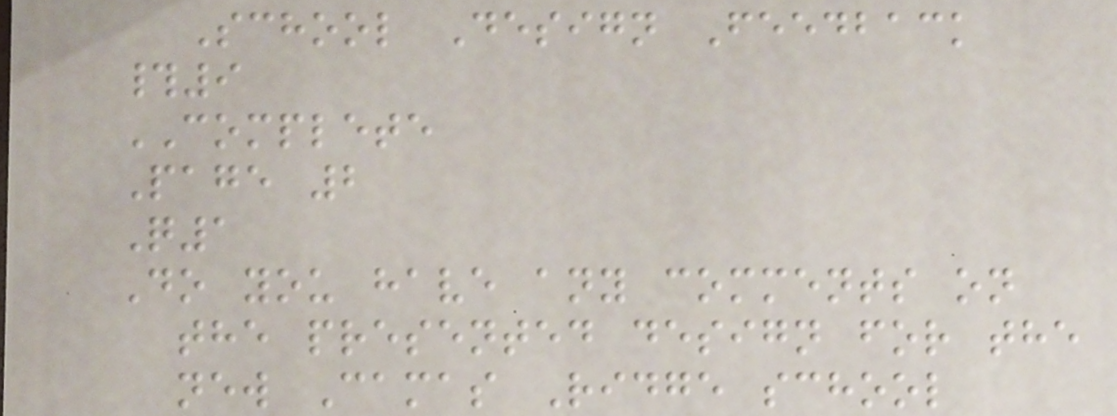School Design Feedback
#9
COMPLETE
Page 2
Q1
Do you have any comments on
the presented design for the
new Camas Ridge school
